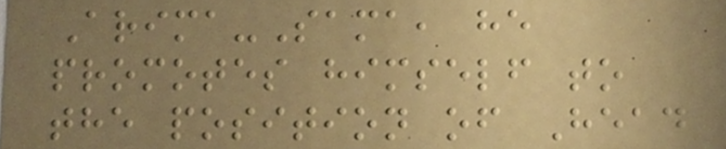Arima-Sama, he
promotes himself to
the position of Head
